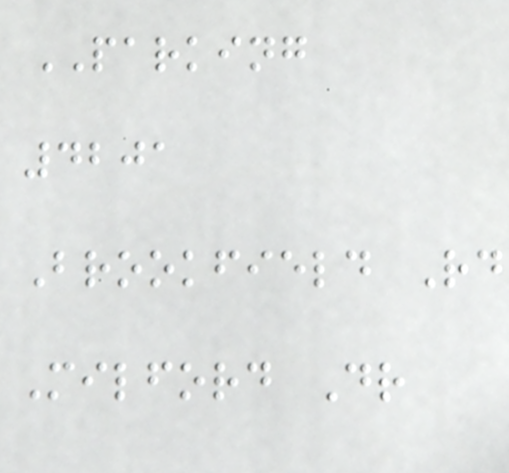PARKING
4201
Brookfield Rd
Milford Dr
